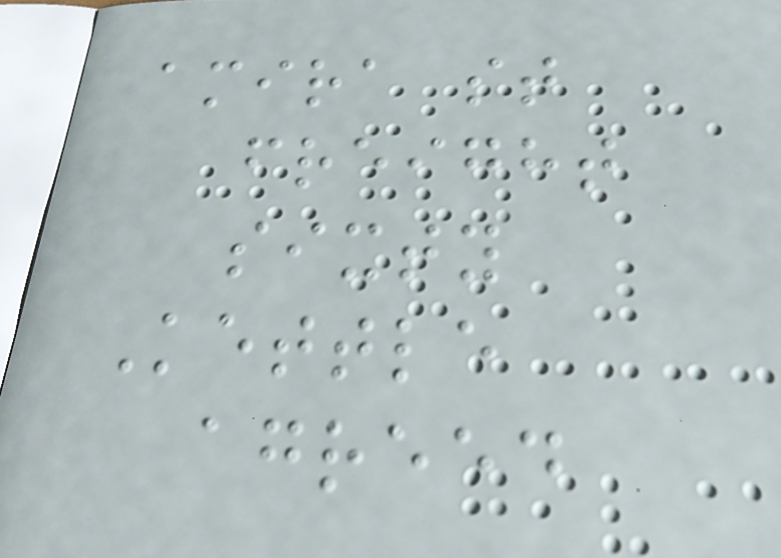amira st
freight
sixty
Kettle
agreed
